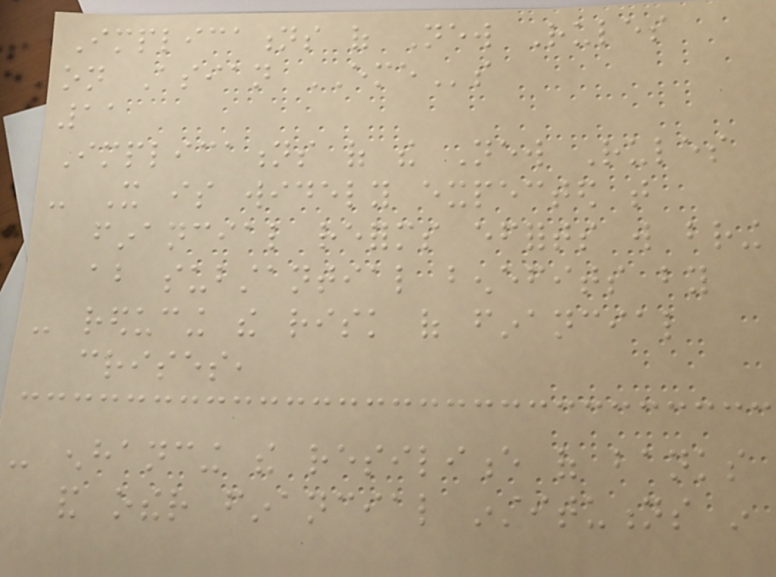Implications of New Rules
on Asian EMEs
11
Implications of the New Rules
- It is widely expected that
financial reforms efforts will bring
about substantial benefits by
- reducing the risk of financial
crises,
- enhancing the resilience of banks
and other financial institutions in
